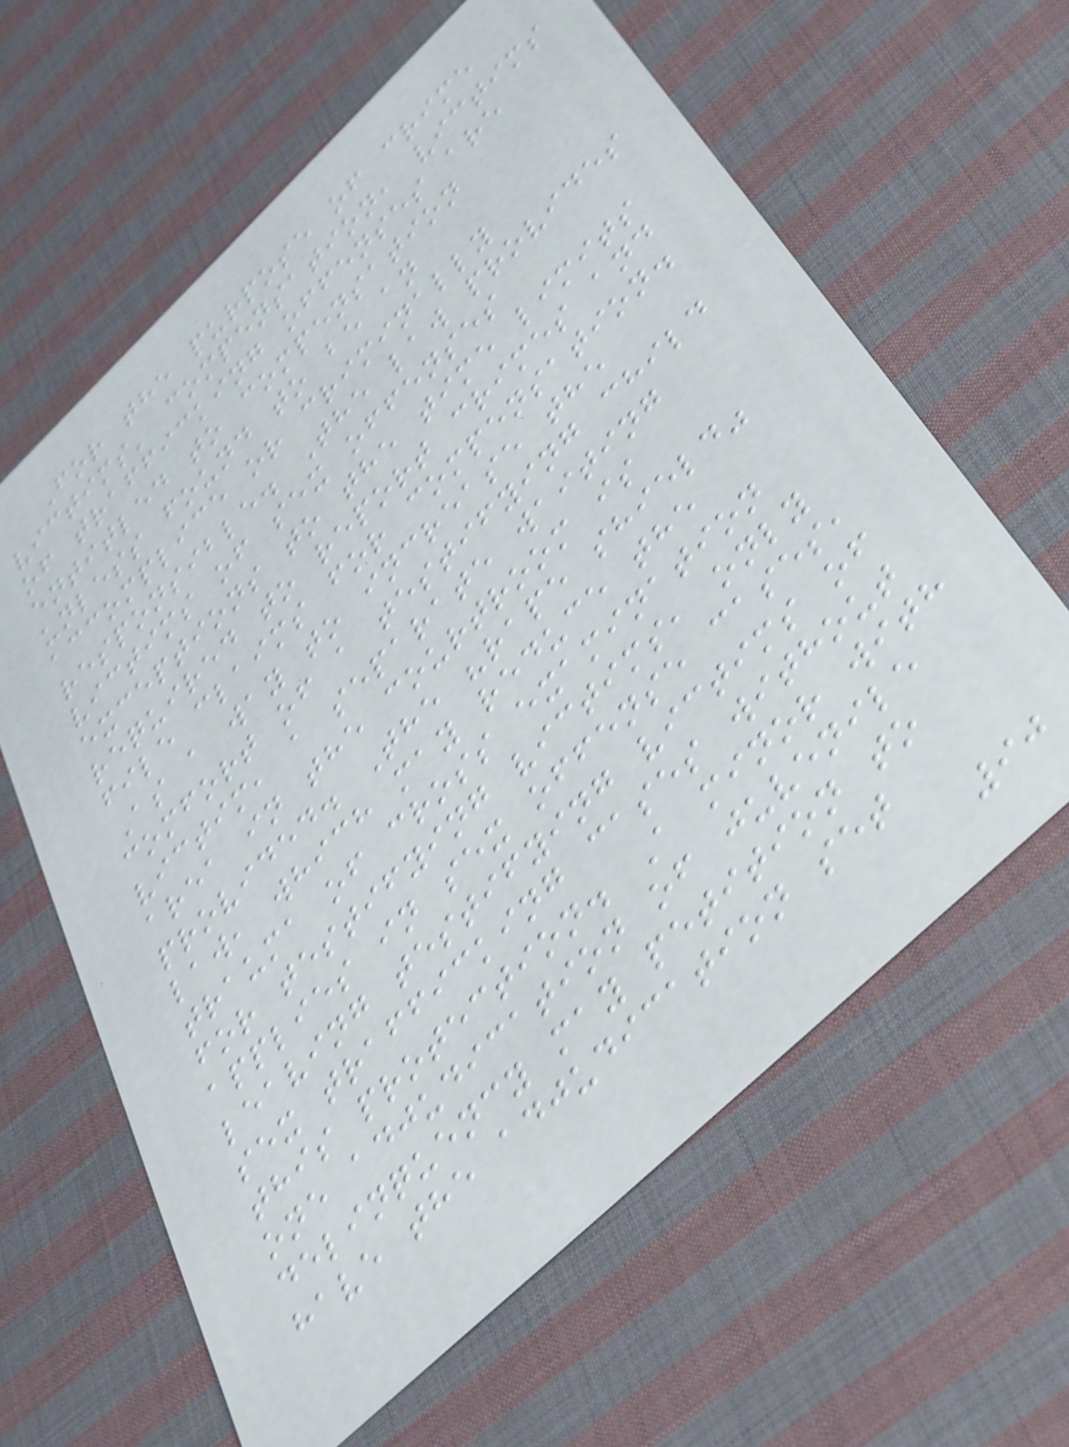For the purpose of crime
victims' compensation, victims
of trafficking offenses are
entitled to compensation
unless found to be an
accomplice or criminally
responsible. The law provides
victims of sex offenses
exceptions to the time limits
required to report crimes and
file claims for compensation.
As a way to increase the
comfort of a testifying child
victim, a separate waiting
area in the courtroom is
provided. The "rape shield"
law, which may reduce the
trauma of cross examination
for testifying victims, only
applies in sex offense cases,
leaving testifying victims of
sex trafficking cases without
this protection. A minor with
one adjudication of juvenile
delinquency may petition to
have the adjudication set
90
